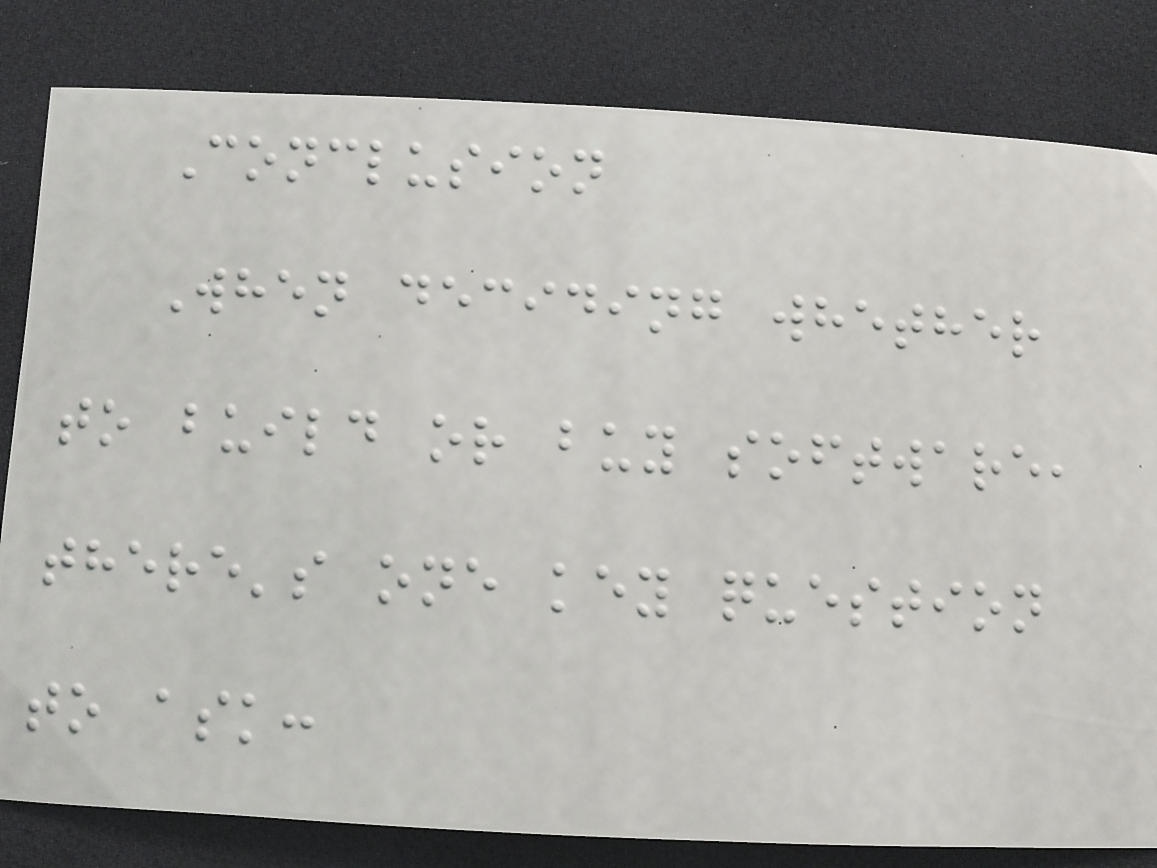Conclusion
When deciding whether
to build or buy software,
there's one key question
to ask:
